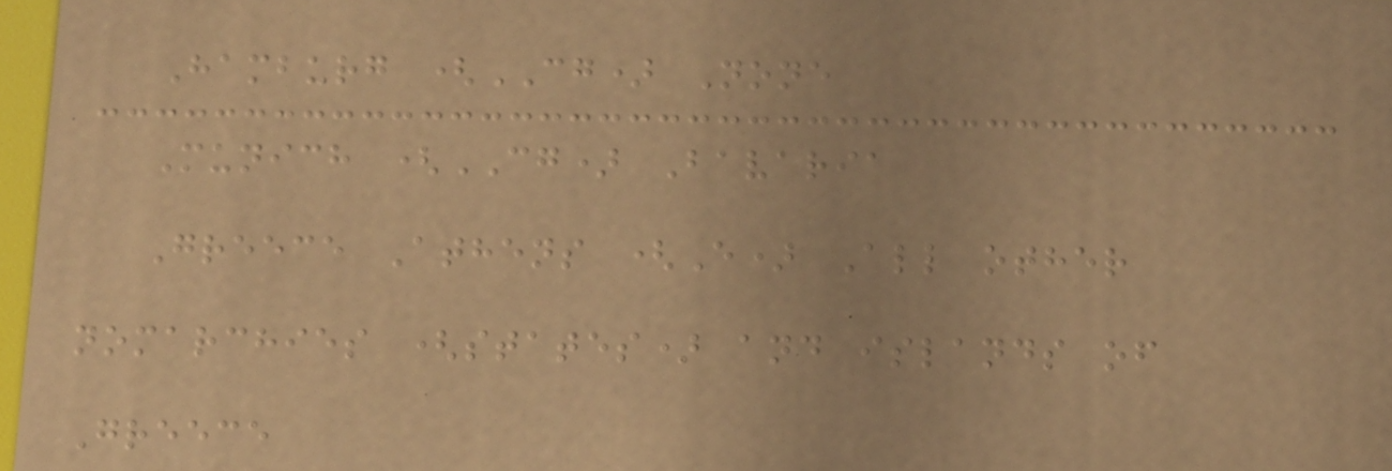Hamburg (CG) None
Munich (CG) Bavaria
Greece Athens (E) All other
nomarchies (states) and islands of
Greece
